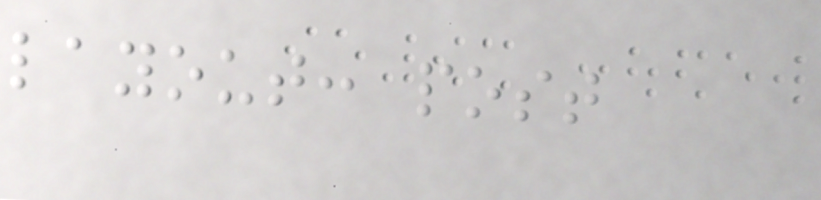layout: post
